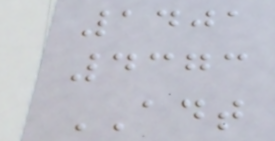1401
4373
ADT
